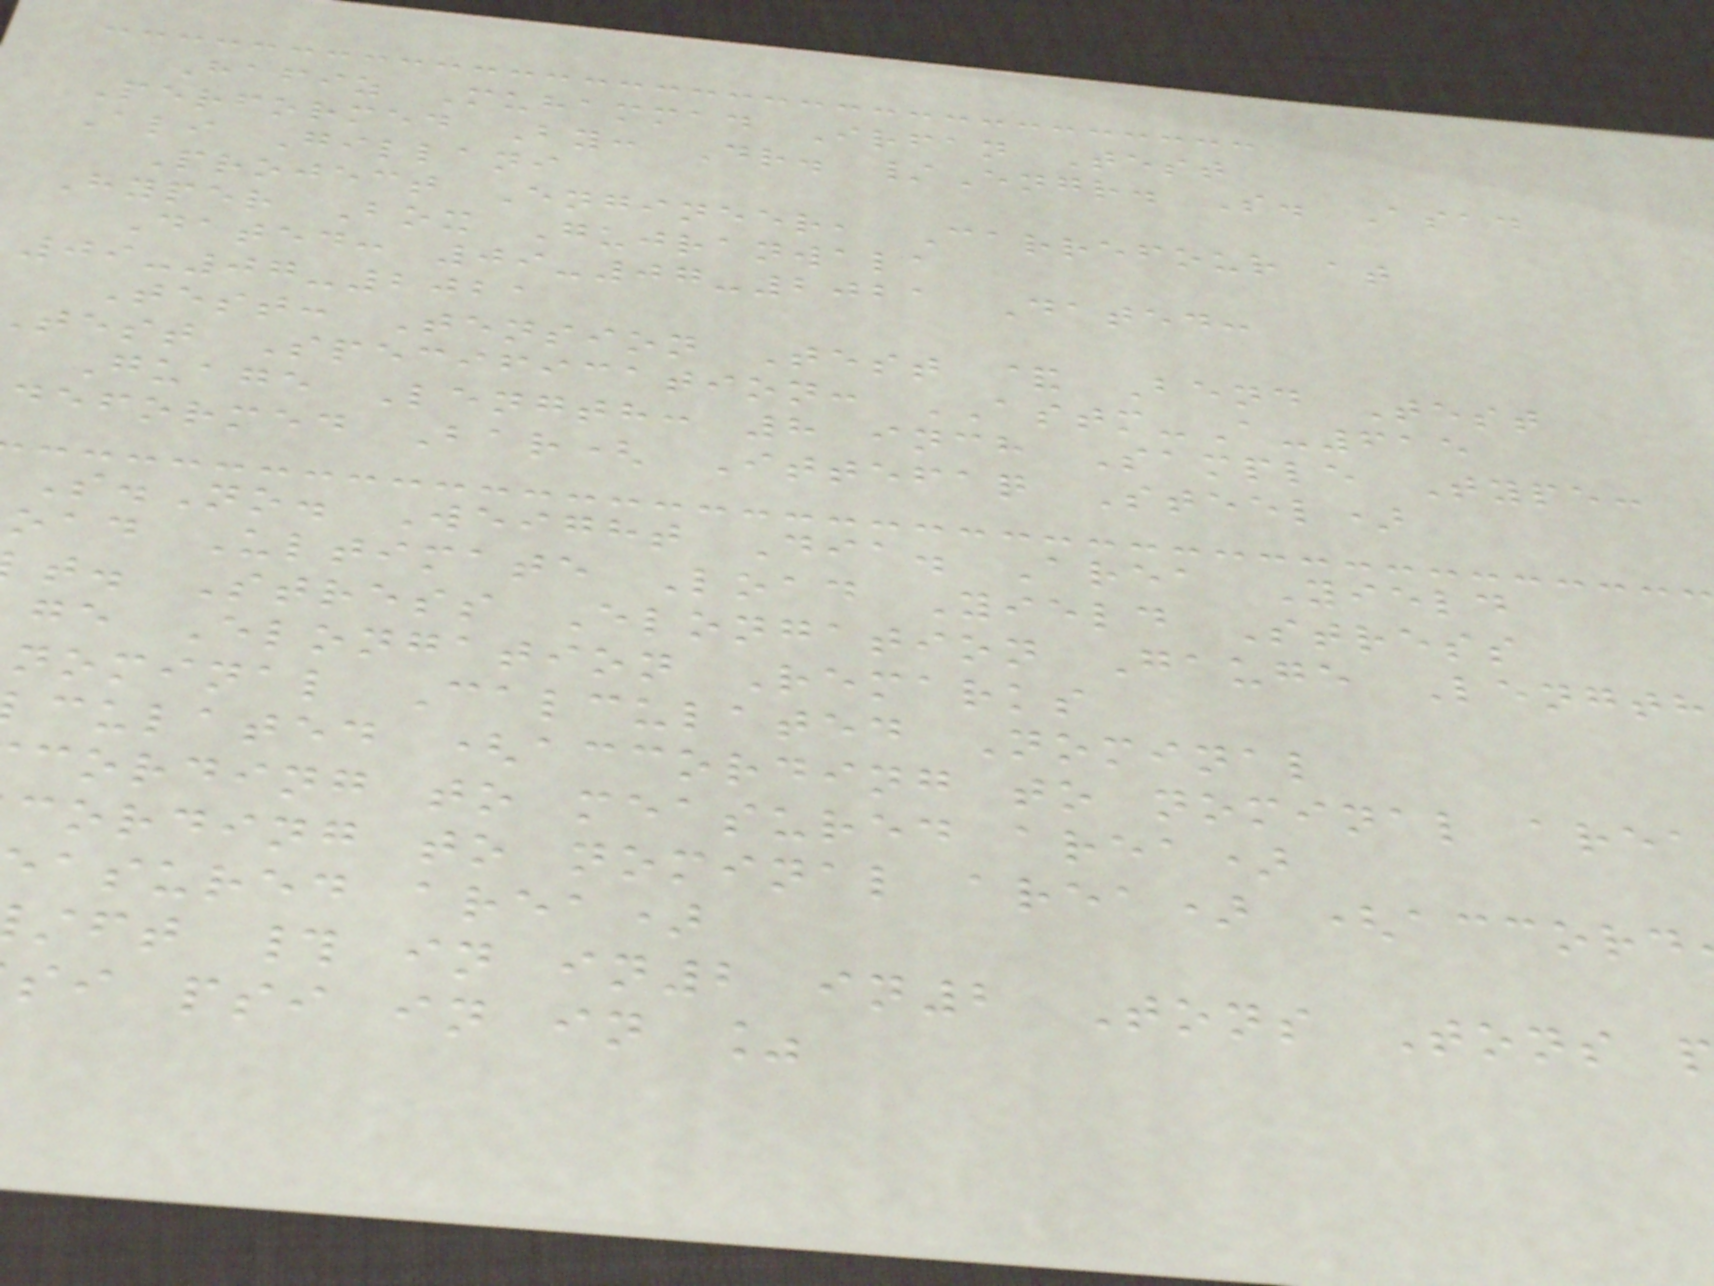Hafiz Muhammad Irfan Test
Performed By: Dr. /Engr. S. Asad
Ali Gillani
Project Engineer, Carrefour at
Hyper Box Gujranwala
Dated: 09-07-2021 Dated:
09-07-2021
Test: Tension Test & Bend Test
test Specification: ASTM-A-615
Guage Length: 8 inch Sample Type:
deformed Bar( Ittefaq Steel)
S.No. Weight Dia. Area Yield
oad Ultimate Load Yield Stress
t. Stress Elongation Gauge Length
ge Elongation Remarks
nominal Calculated Nominal
culated (according to nominal area
cording to measured area)
cording to nominal area) (accord
asured area)
ft # in in2 in2 Tons Tons
si psi in in %
